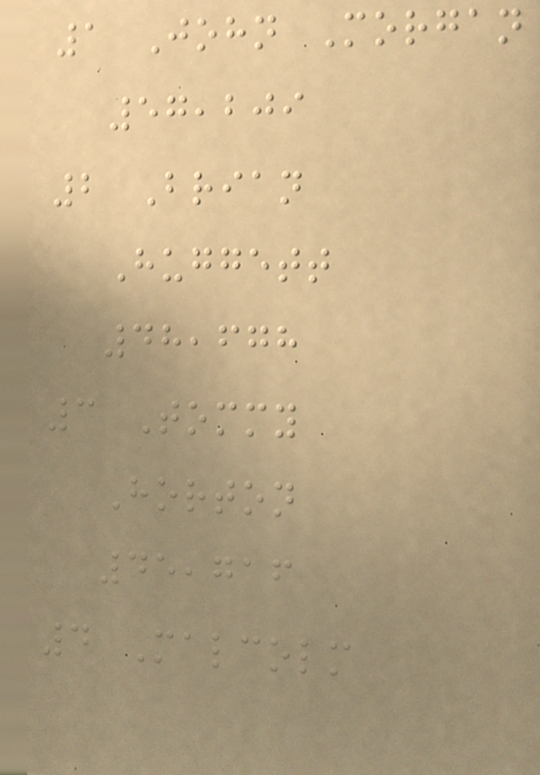1 John Morgan
57,209
2 Brian
Huggett
48,678
3 Tommy
Horton
45,716
4 Malcolm
